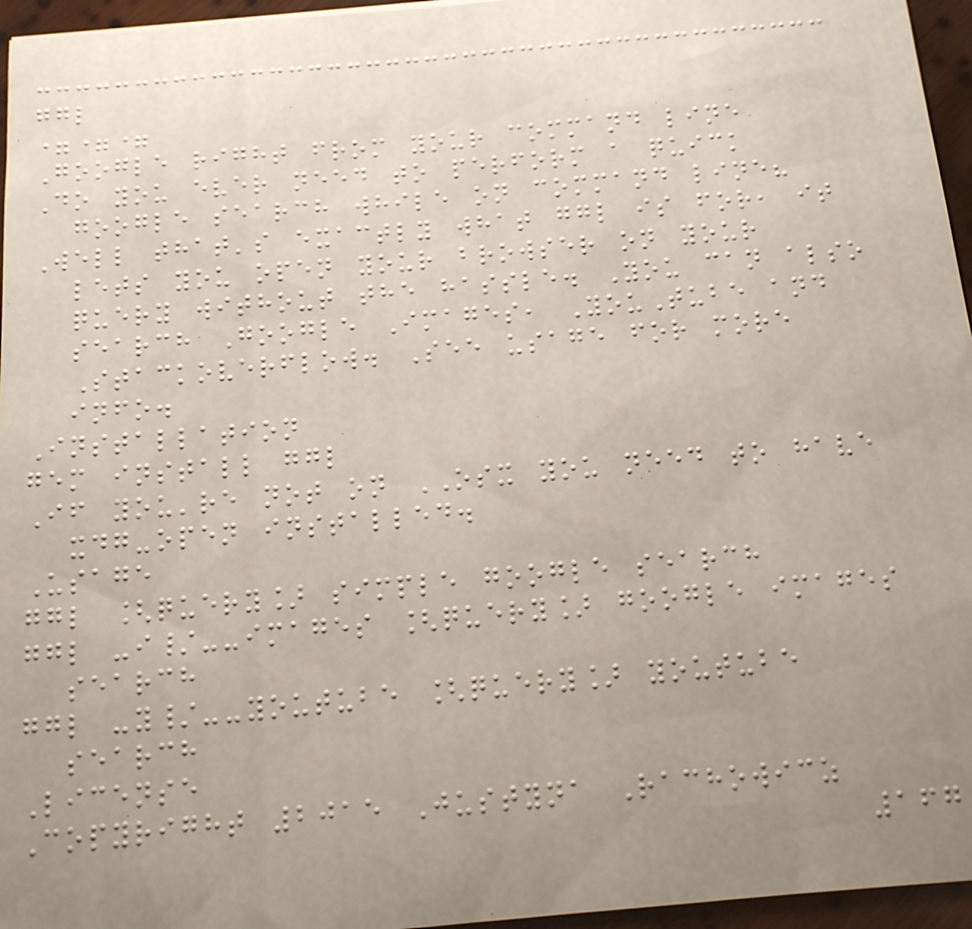ggl
===
Google right from your command line
Do you ever need to perform a quick
google search while on command line?
Well that's exactly what ggl is for, it
lets you open your browser on your
query without the hassle. You can also
search Google Images, YouTube and
Stackoverflow. See usage for more
info.
Installation
gem install ggl
If you're not on OSX you need to have
xdg-open installed.
Usage
ggl [query] simple google search
ggl -i/--images [query] google images
search
ggl -y/--youtube [query] youtube
search
License
Copyright 2015 Justyna Rachowicz
167
